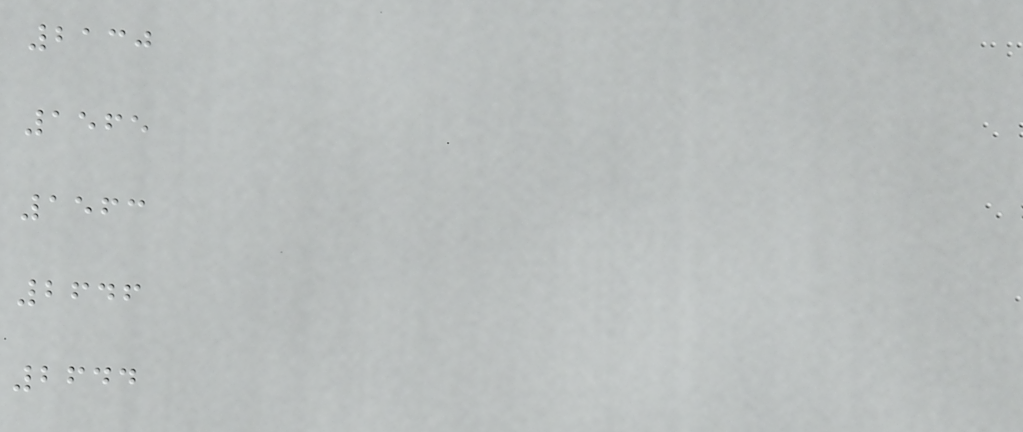2130
1565
1563
2646
2644
